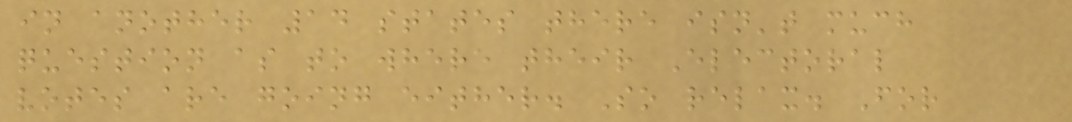in another 14 states there isn't much
question as to where their Electoral
votes are going either. So relax. For
